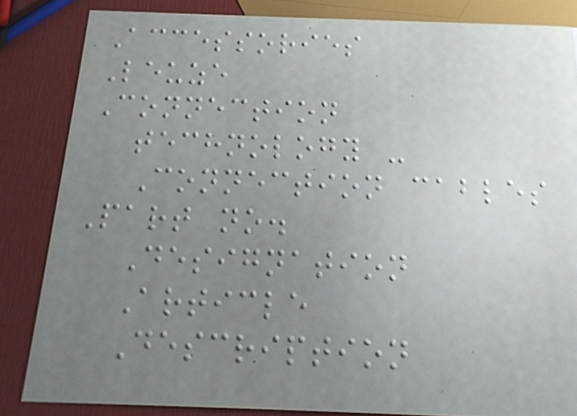Accessories
Leuze
Connection
technology -
Connection cables
Part no.
Designation
Article
Description
